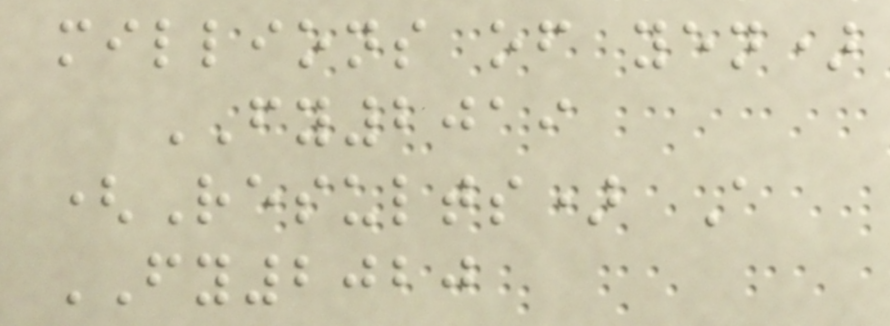millions of yen)
FY2019
(Results) A
FY2020
